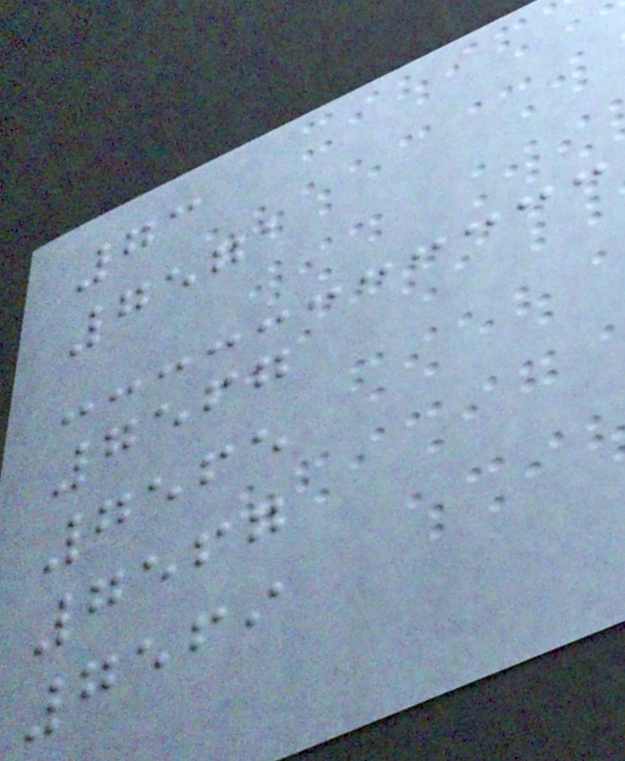73
7571
7567
7565
7567
7569
